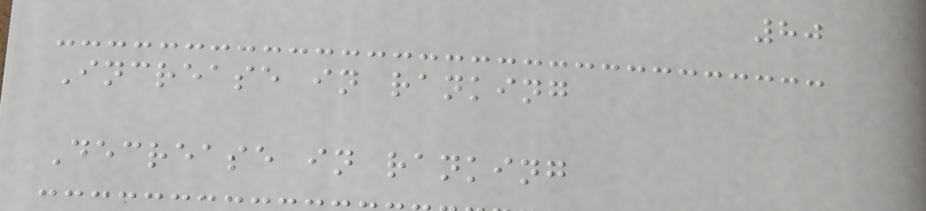80
Increase in ranking
Decrease in ranking
